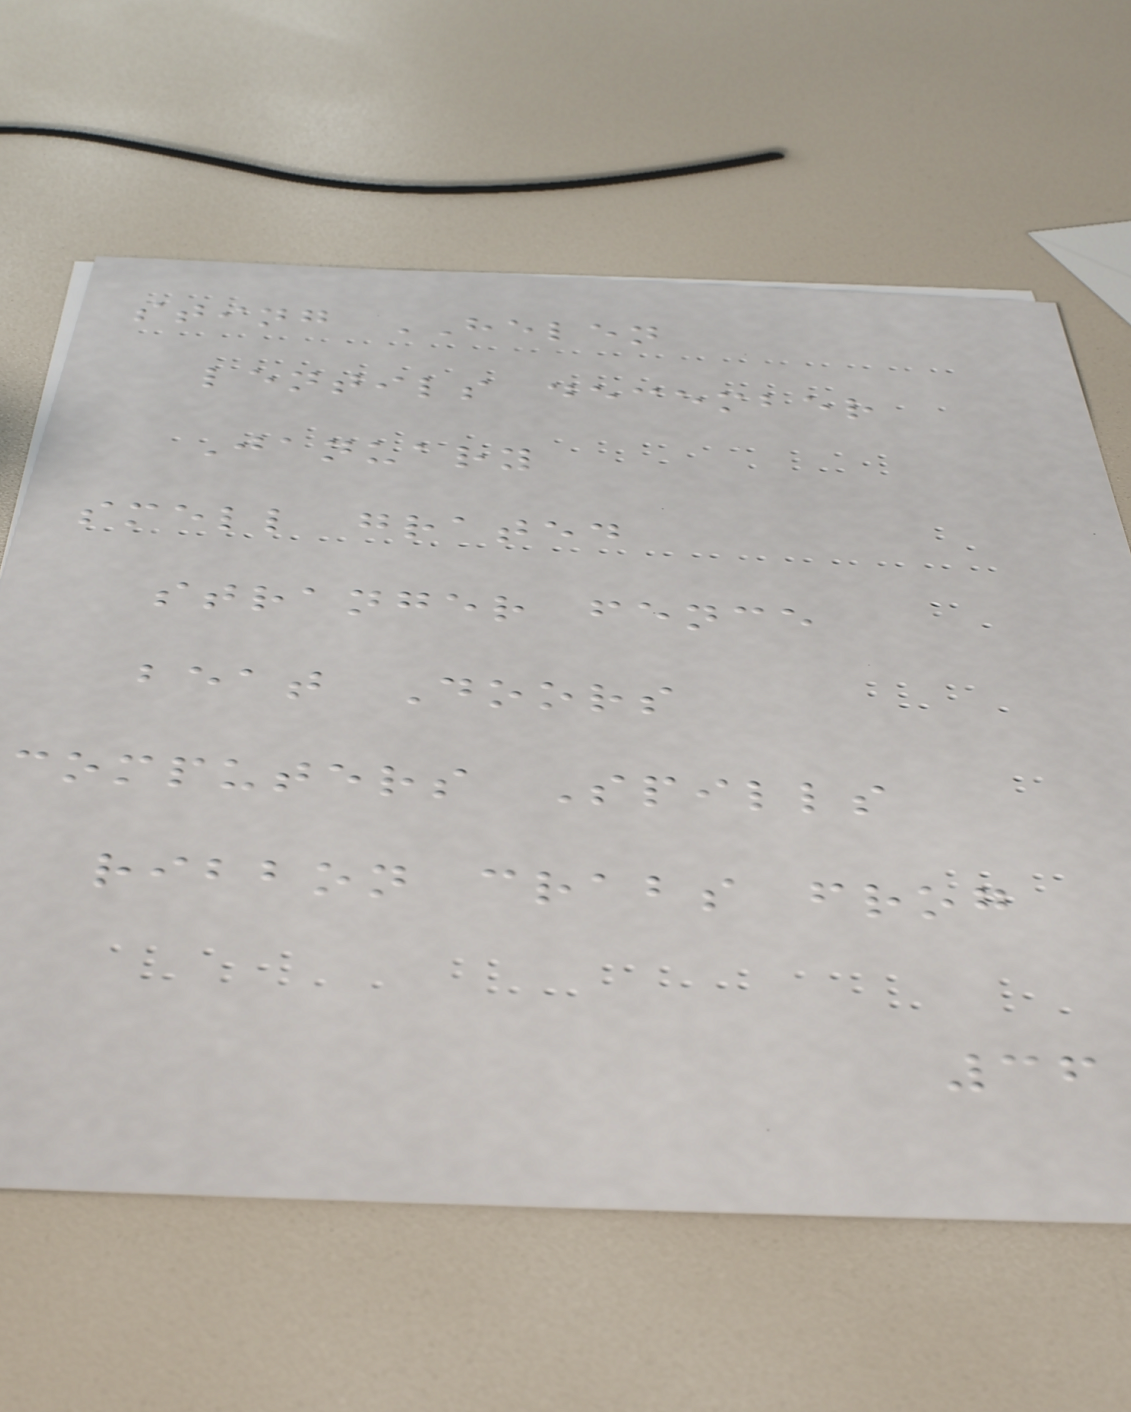sting HELEN
lentils december
January
smell grated
stranger fence
beat Doors
computers Spills
ribbon crabs frog
36
